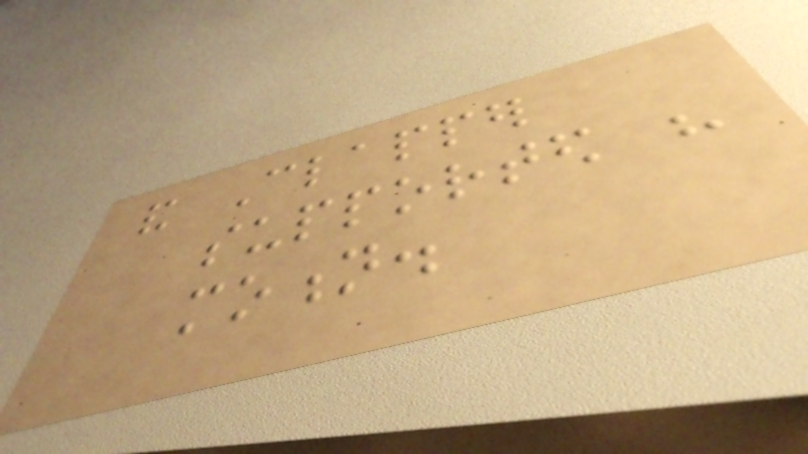and Clapper
supported his
motion.
